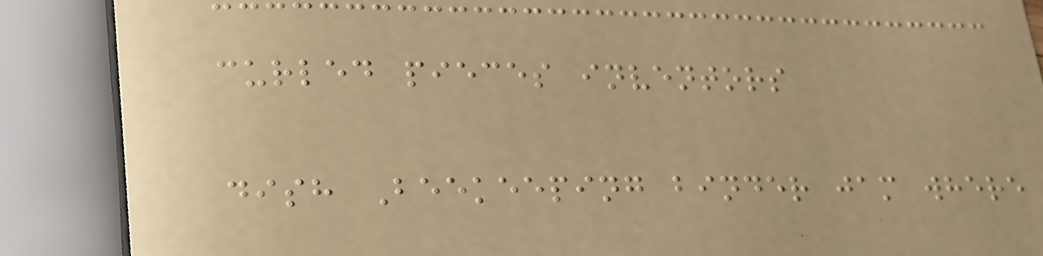curled pieces inventors
dish Beekeeping binder jam where
